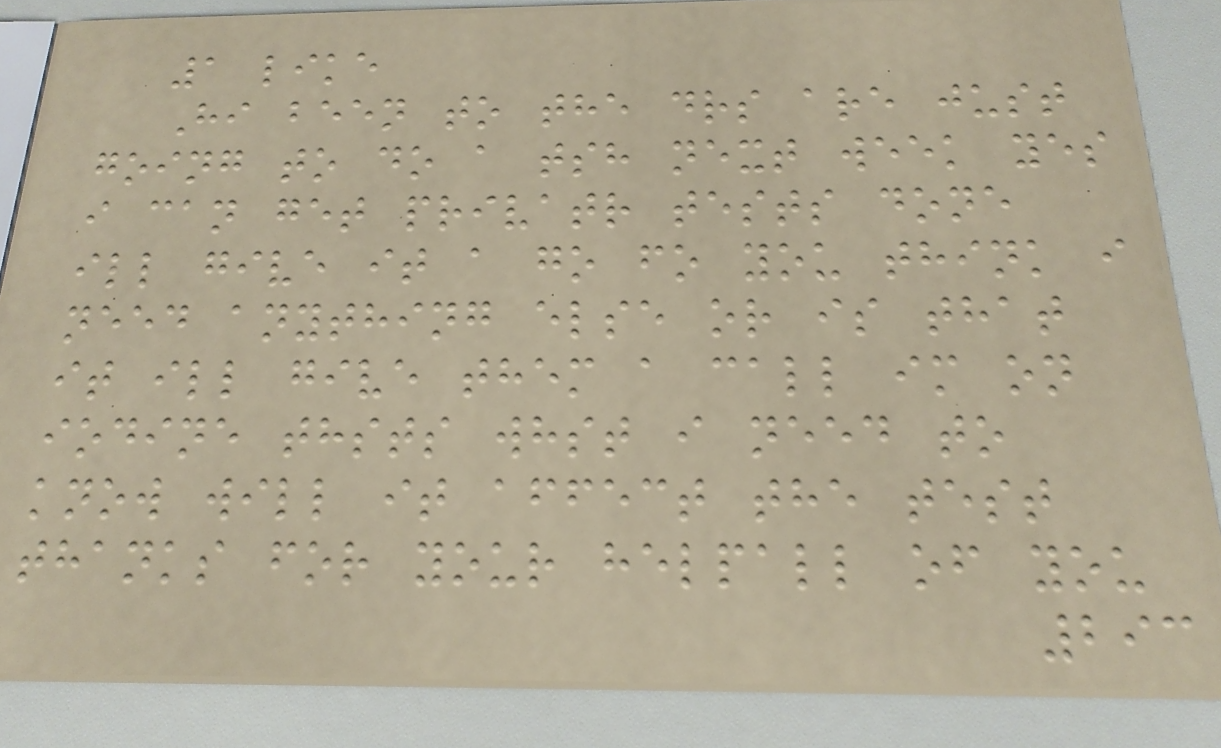1 like
Hi been to the drs are just
going to do a tsh next week yes
i can get privatr tests done
ill give it a go fo you think i
need anything else or is that
it ill give them a call im on
iodine thsts whst i need to
know will it affect the test
thanks for your helpall of you
293
